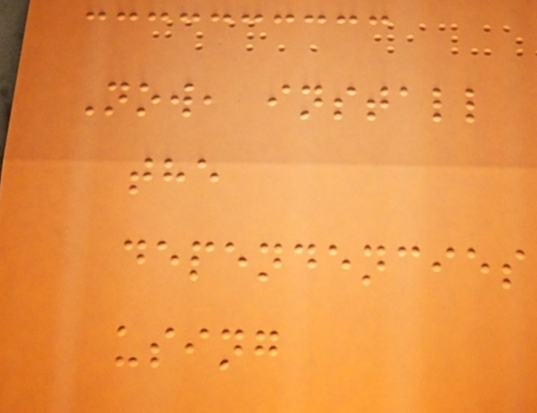Now, install
the
dependencies
using
